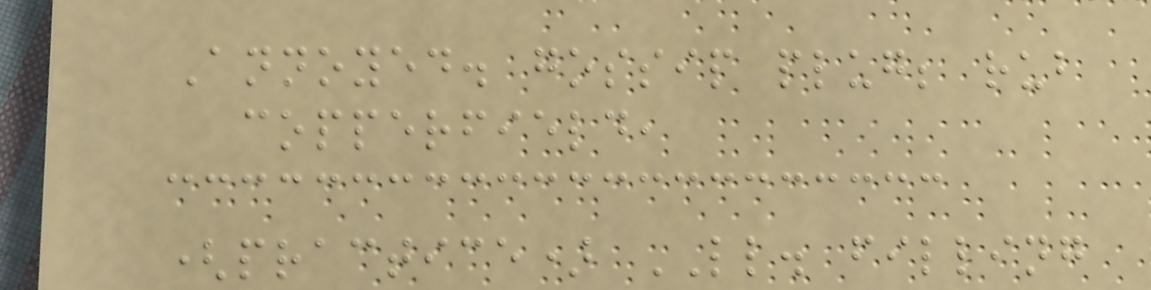Annoyed. gossip plug; rub
copperfield,
(practice) LL. filling
